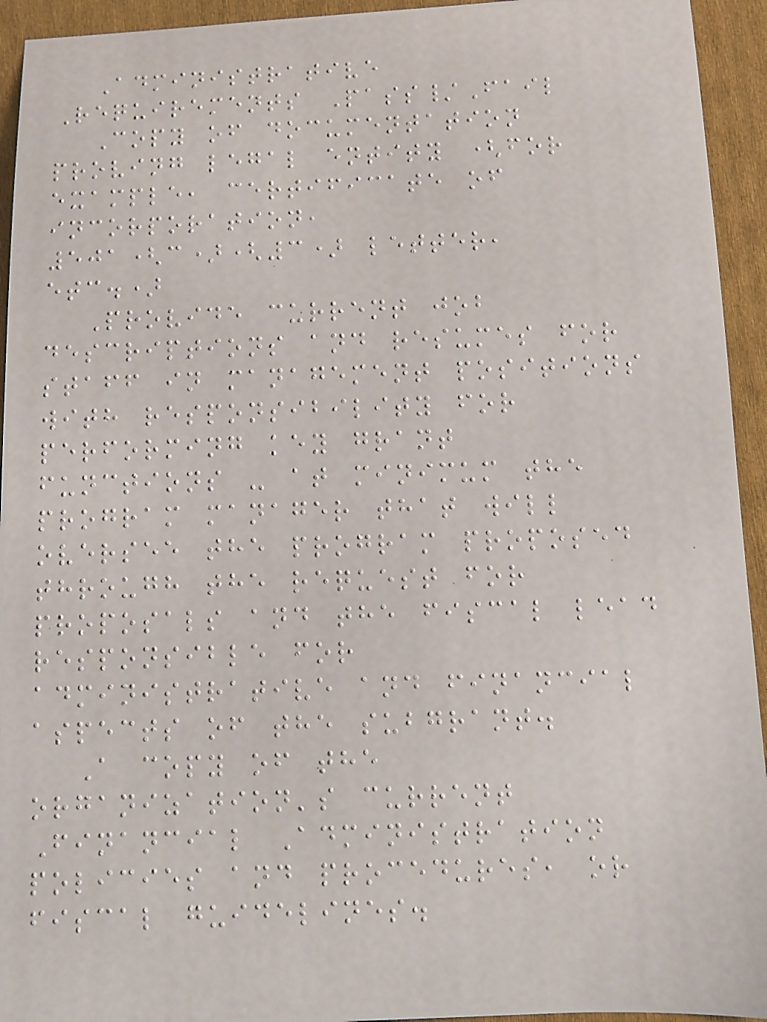Administrative
Requirements Pass/Fail
Copy of documentation
proving legal entity (for
example, certificate of
incorporation,
501(c)(3) letter,
etc.)
Provide current job
descriptions and resumes for
staff in management positions
with responsibility for
performing key grant
functions - at minimum the
program manager that will
oversee the program proposed
through the request for
proposals and the fiscal lead
responsible for
administrative and financial
aspects of the subgrant.
A copy of the
organization's current
Financial Administration
policies and procedures, or
fiscal guidelines.
